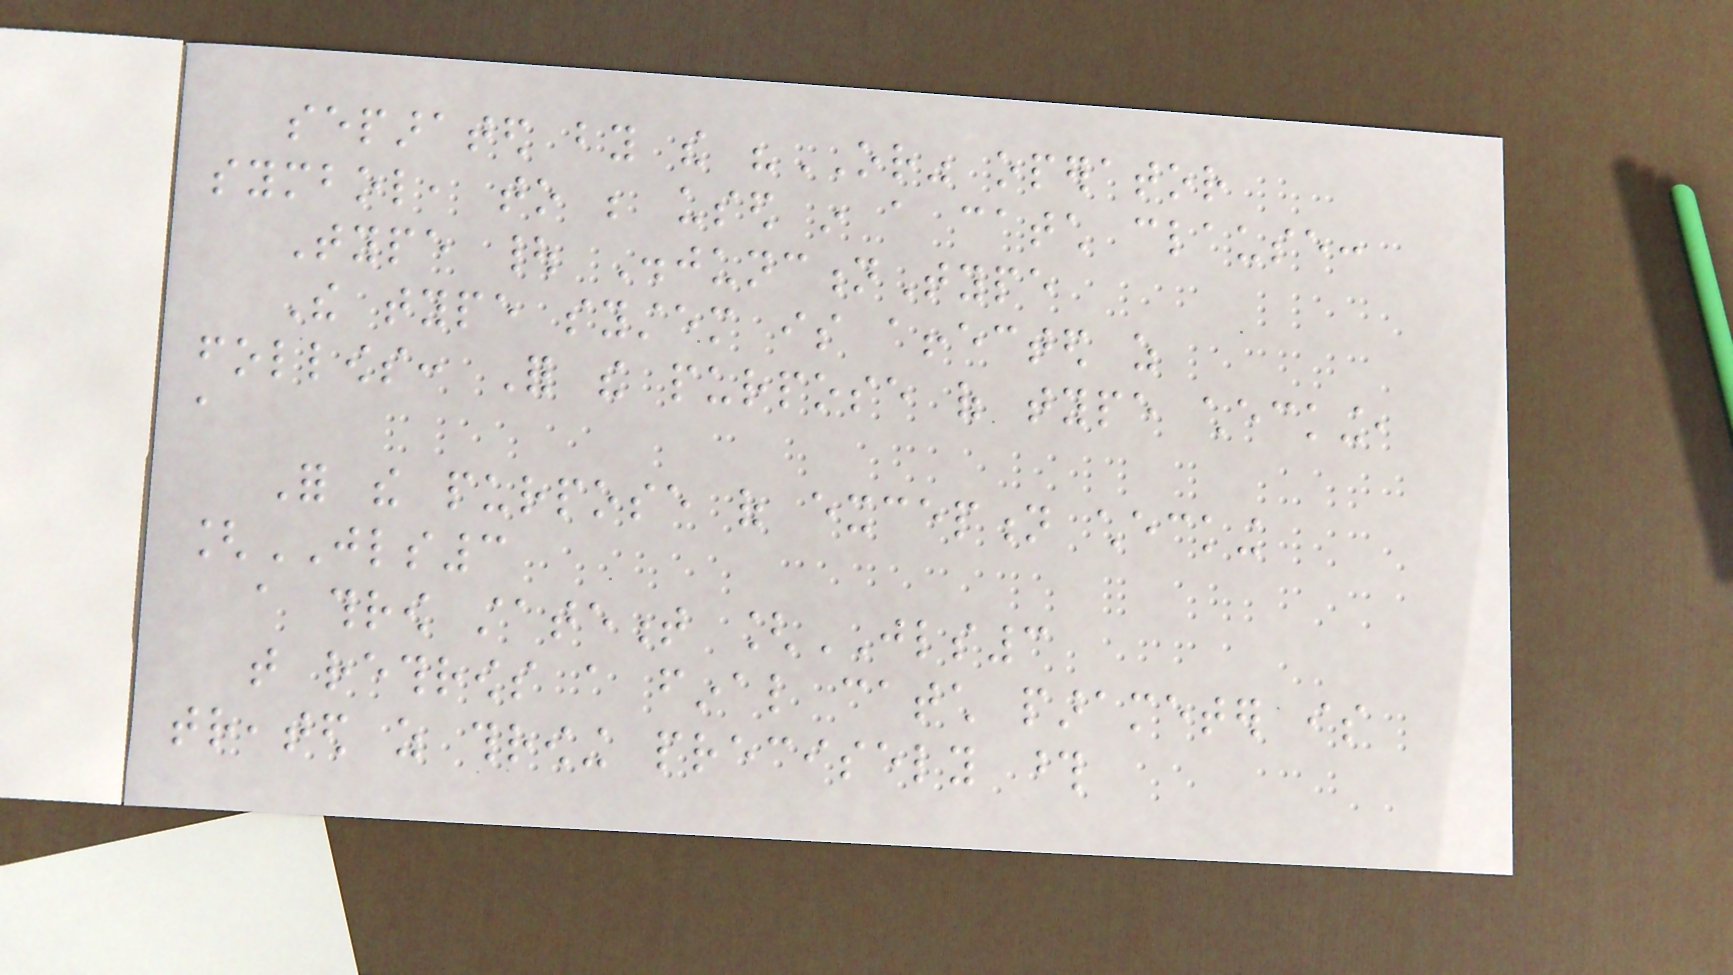separated by the "OR" operator
symbol, to be used in a catch clause:
Type | DisjunctionType
The type system is affected as
follows: For the purpose of type checking,
a
For the purpose of exception checking
[JLS3
a throw statement [JLS3
that rethrows a final catch parameter is
treated as throwing precisely those
